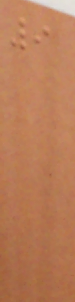9
